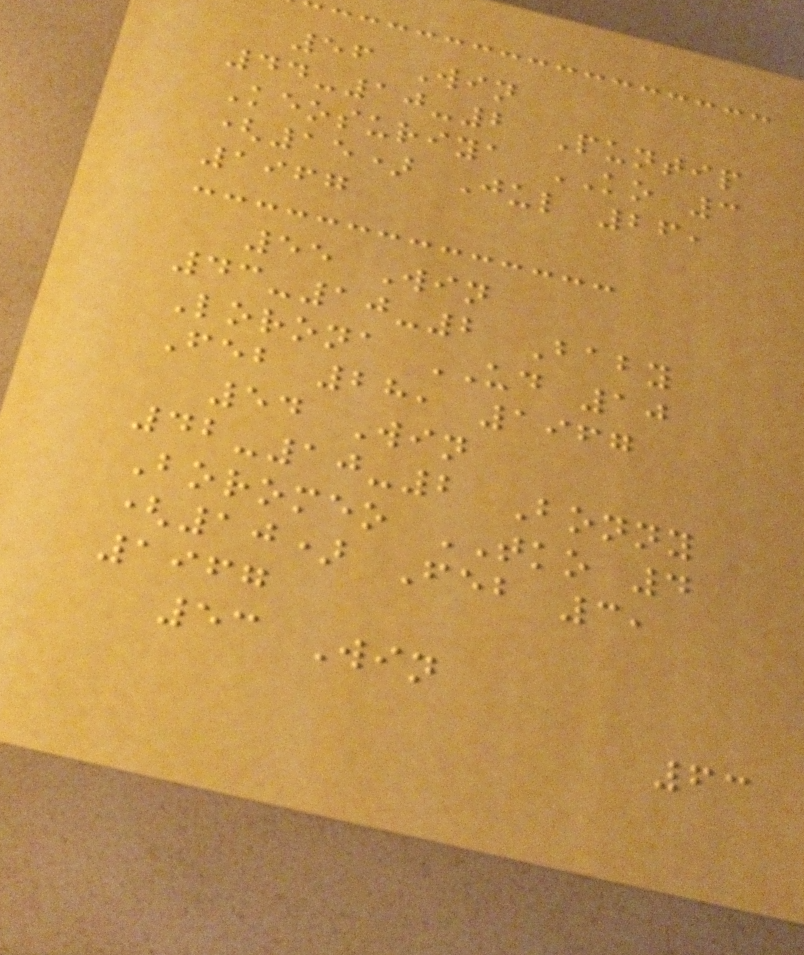56 Win
44-10-2 Puntip
Keosuriya KO 3
(15) Jul 26,
1967
55 Win
43-10-2 Baby
Lorona UD 10
Feb 28, 1967
54 Win
42-10-2 Bonny
Boromeo TKO 4
(10) Feb 3,
1967
53 Win
63
